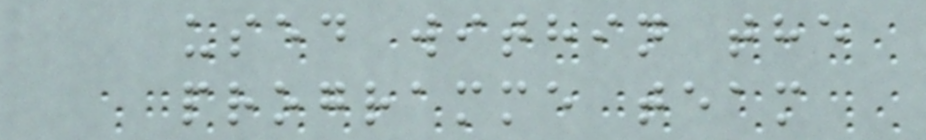used within the
programme team
